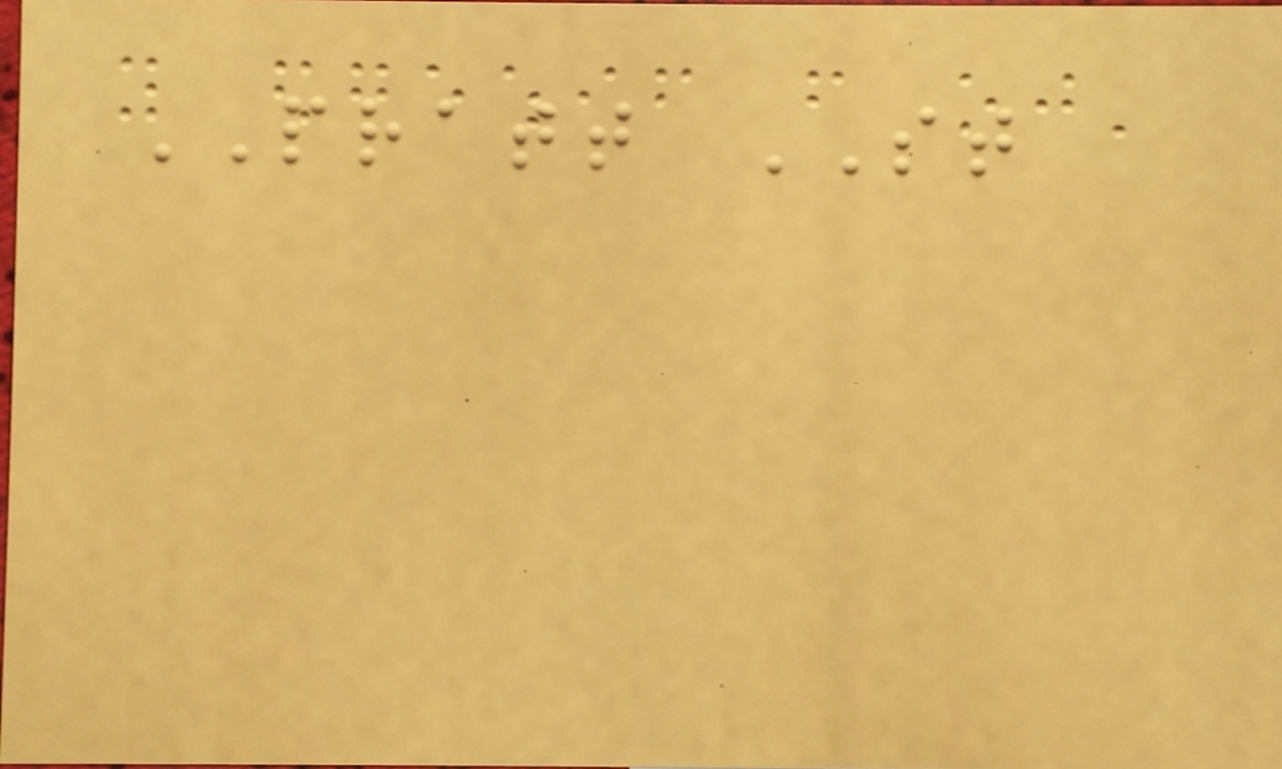PRATT ST
